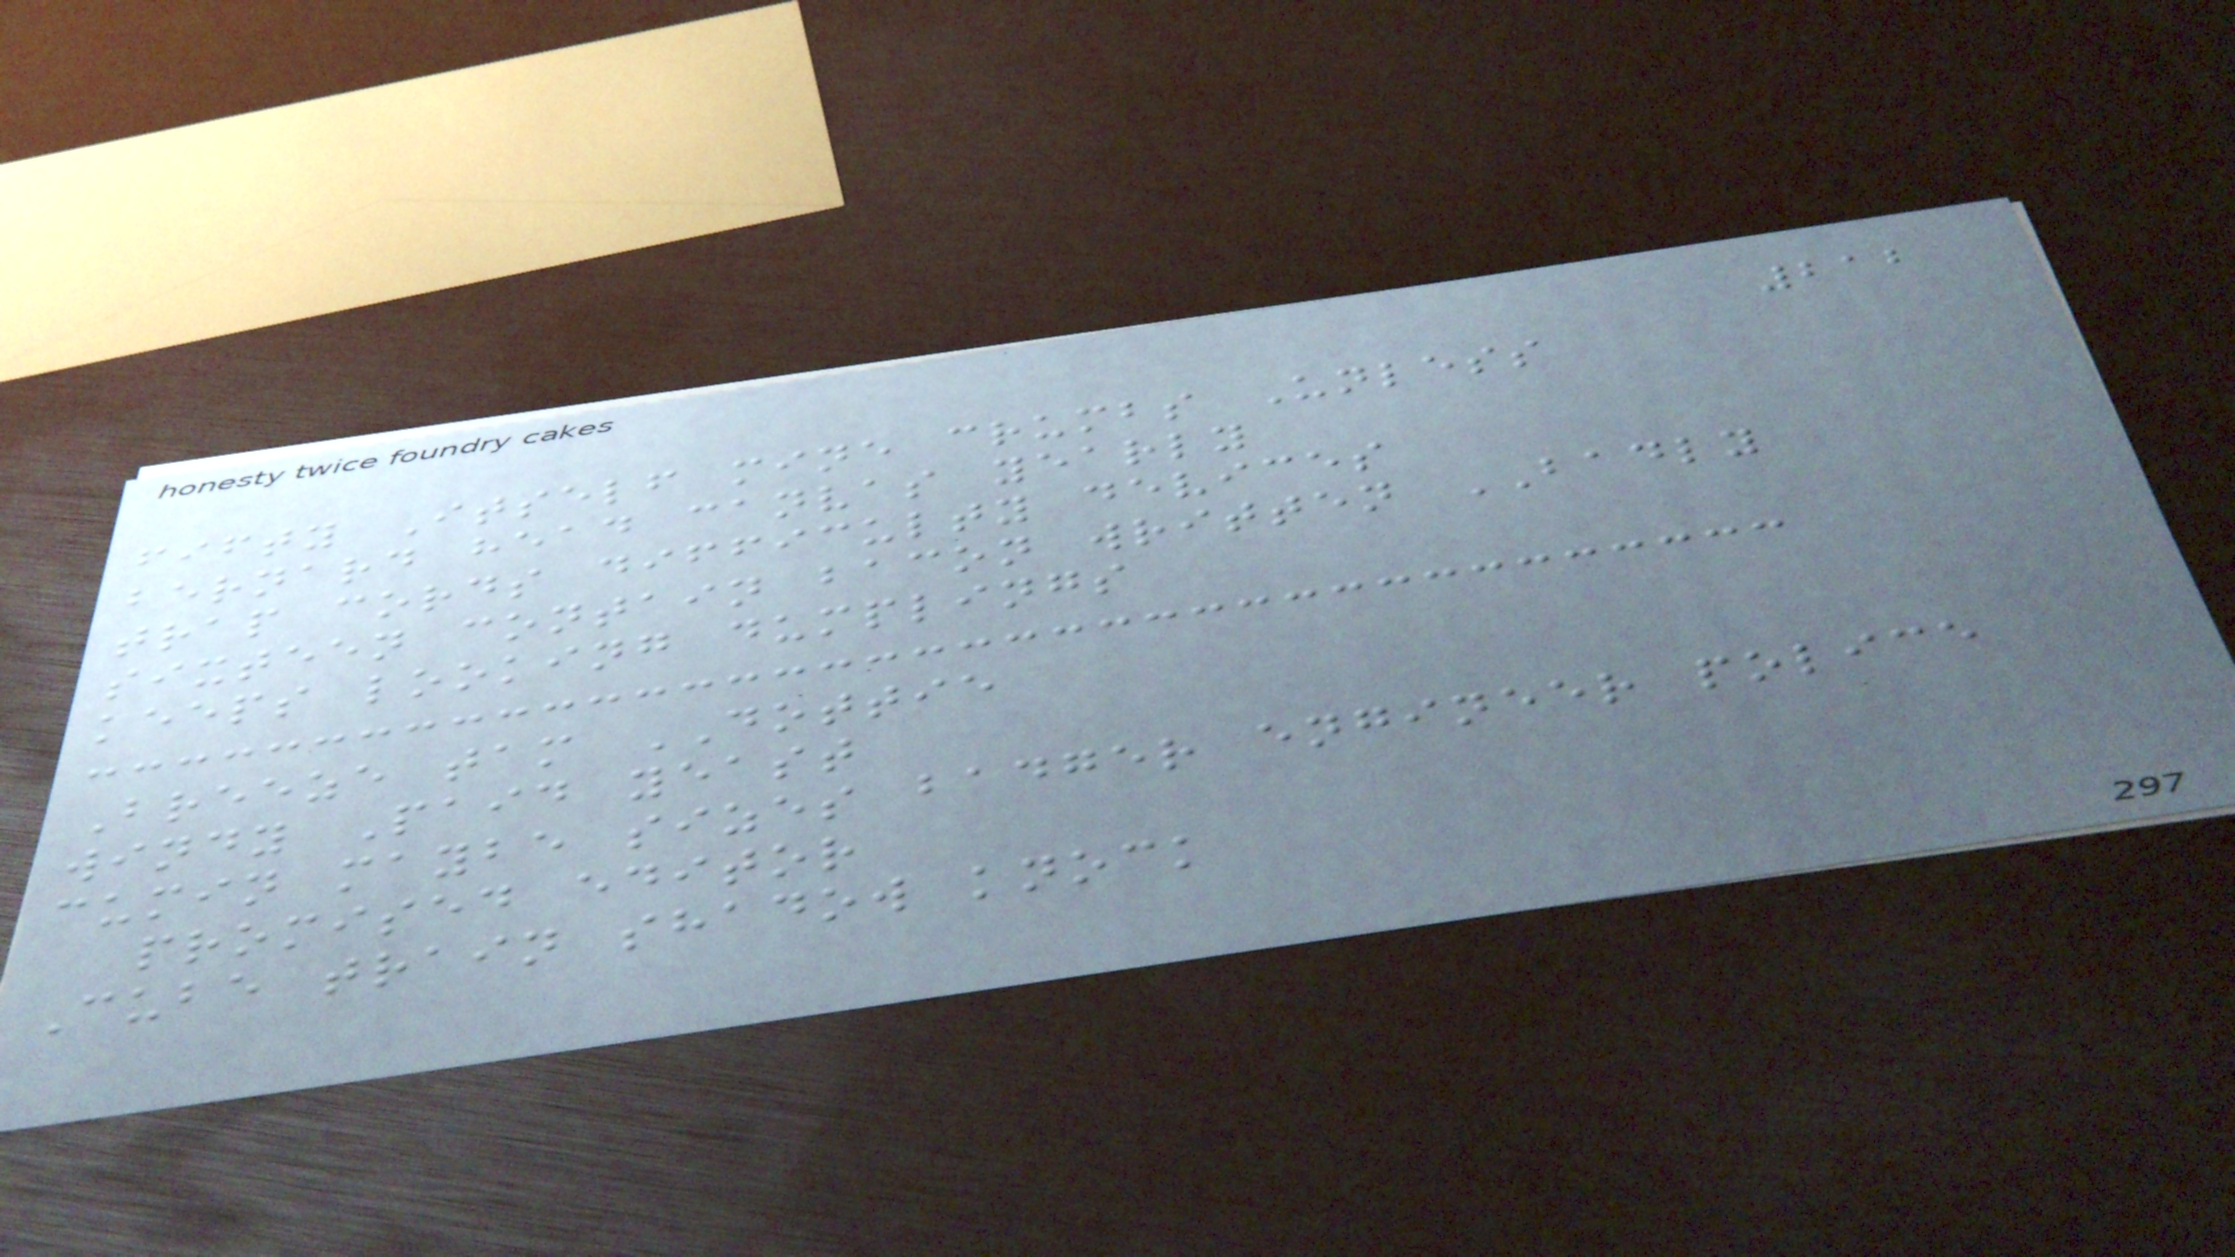212
fifty Itself mine crumbs Unless
bernard head canvas yearly
trap cords difficulty devices
sixteen contain bacon written BADLY
keeps looking dumplings
Breeze tam DOTTIE
windy Paid yeast
cumin maybe sizes badger engineer police
promised editor
Cube train shadow knock
